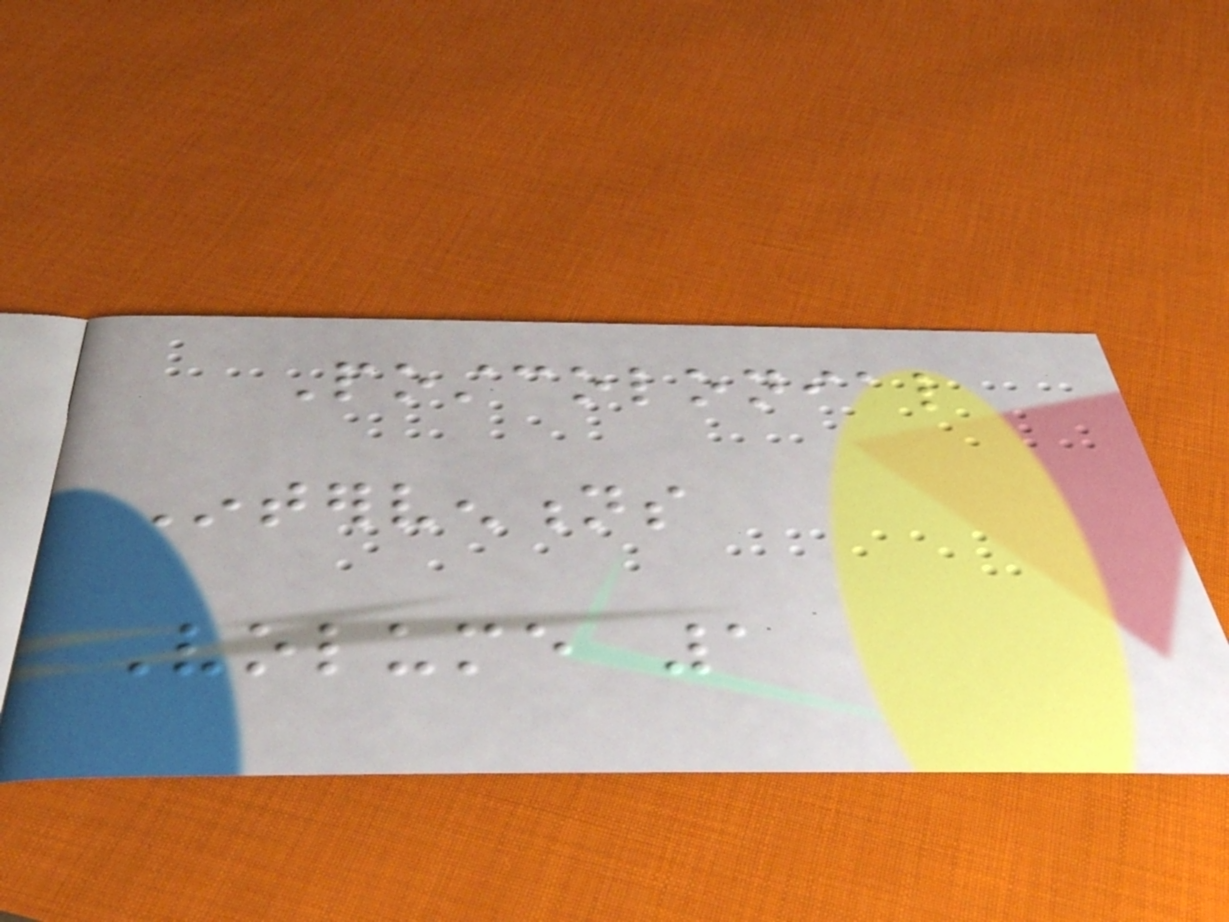Postcolonial
Interventions
Volume 1
